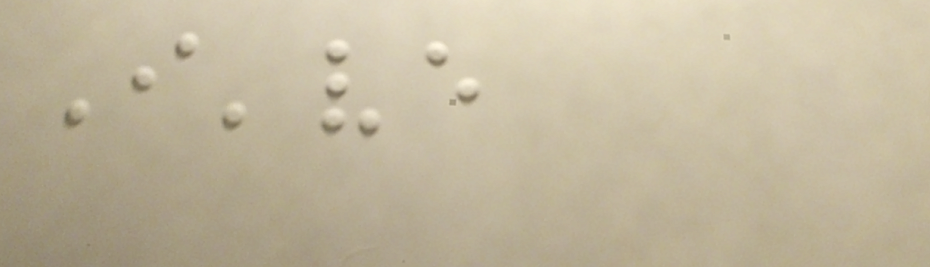I've
